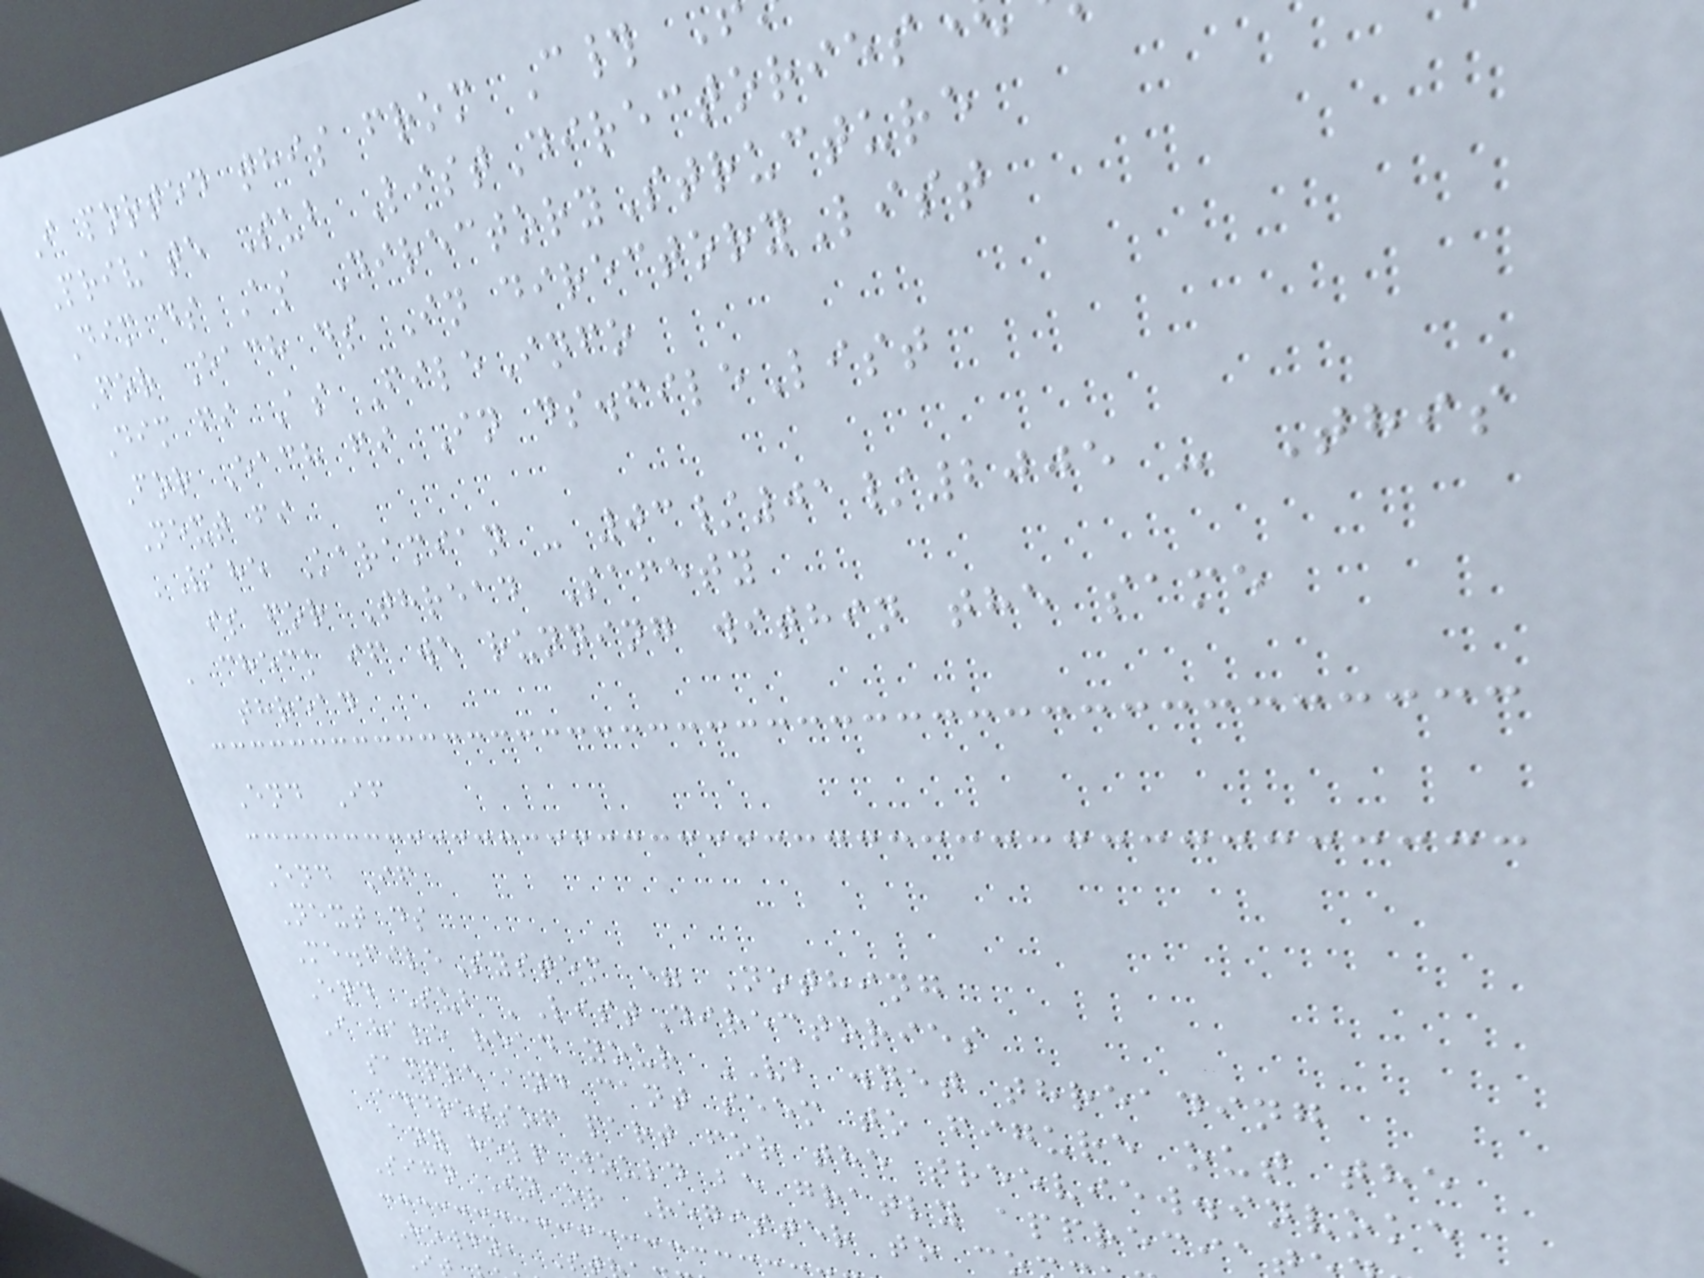I ported this from C#
Private Sub ListDirectories
Dim ds As DirectoryStructure
For Each ds In directoryList
Dim fi As FileInfo
For Each fi In ds.fileList
Next fi
'Vahe Karamian - 03/01/2005 - This
is for Thread Safety
' check if we running within the same
thread
End If
End If
Next ds
Me.fileSystem = Nothing
End Sub 'ListDirectories
I have read your VB .net threading
sample and cant seem to figure out the
addressof part for the treeview.invoke
any help would be gratly apprecia
Sign In or Register to c
Howdy, St
